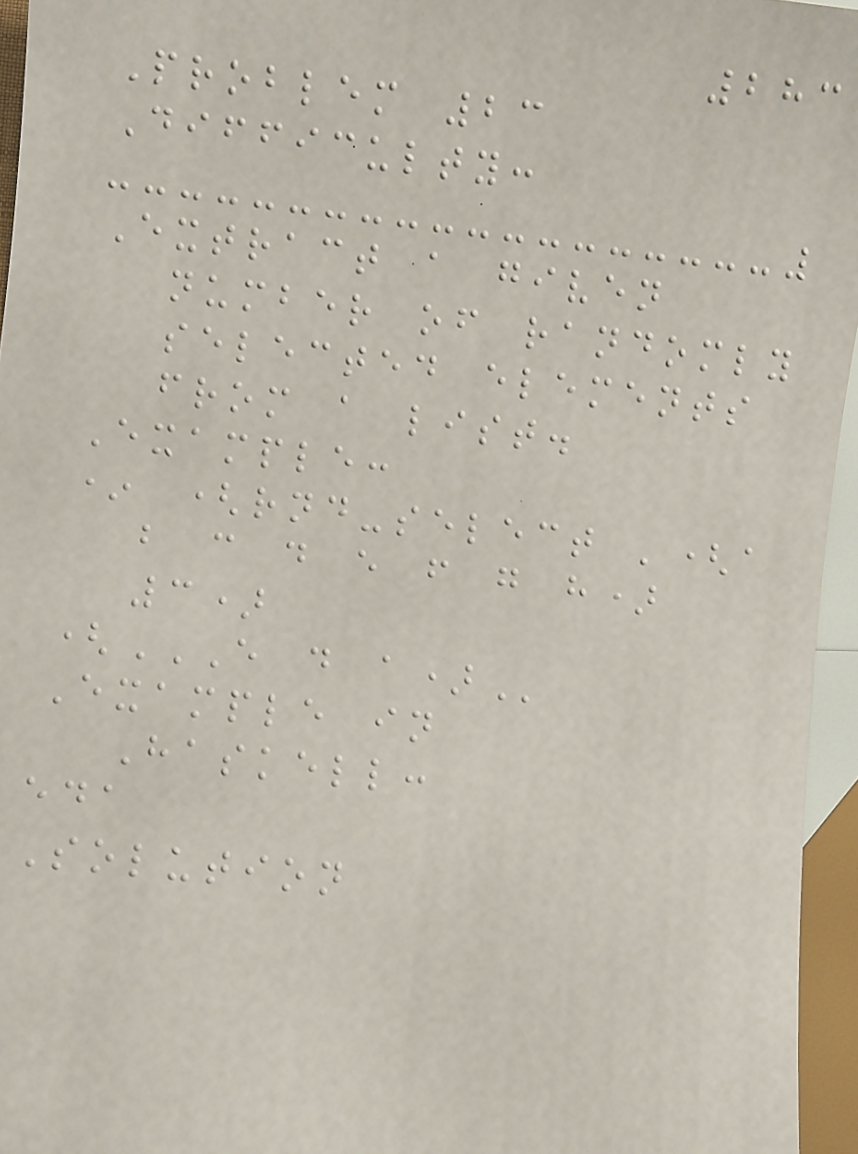283
Problem 23
Difficulty:
Extract a given
number of randomly
selected elements
from a list.
Example:
* (rnd-select '(a
b c d e f g h)
3)
(E D A)
Example in
Haskell:
eda
Solution
